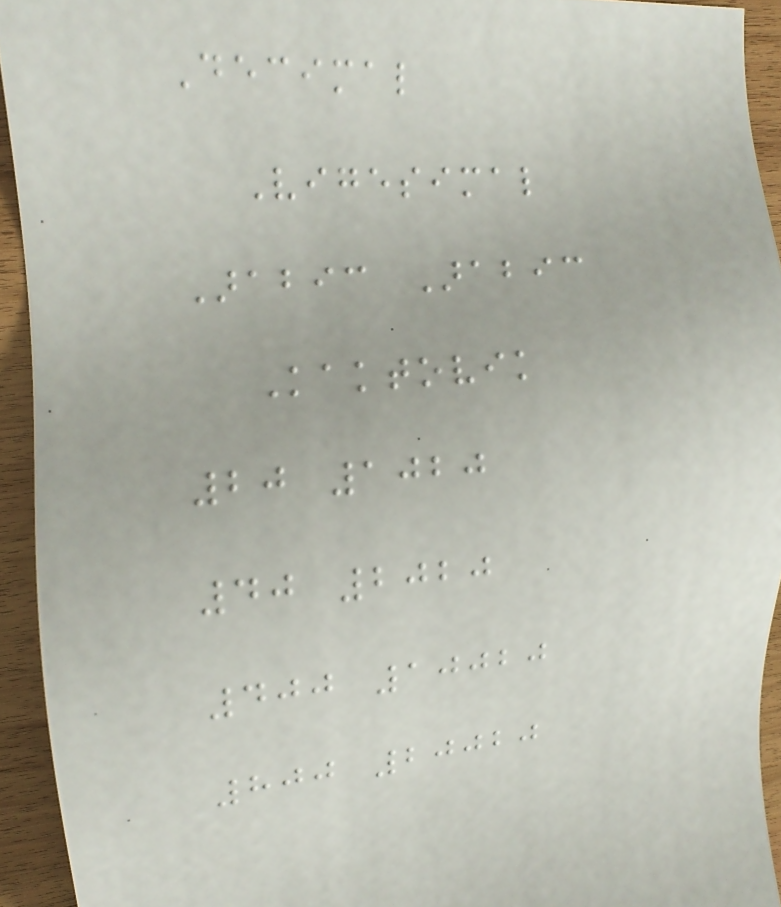Decimal
Vigesimal
Arabic Arabic
Kaktovik
20 1020
40 2020
400 10020
800 20020
